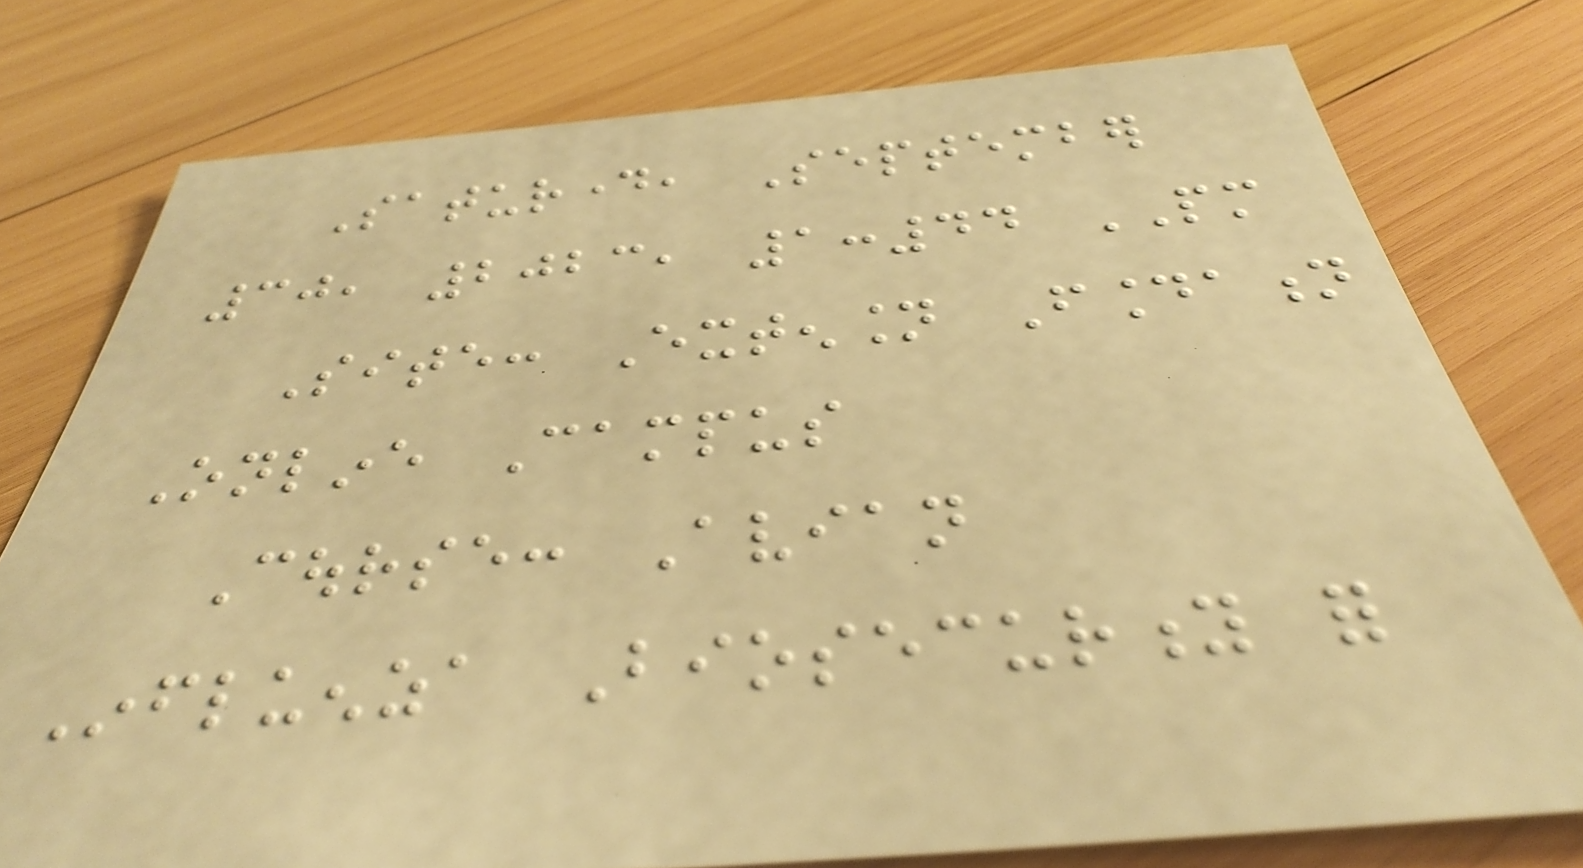Saturday, September
30, 2023, 1:44 PM
Site: Extension Foundation
Online Campus
Course: Avian
Influenza Biosecurity for
